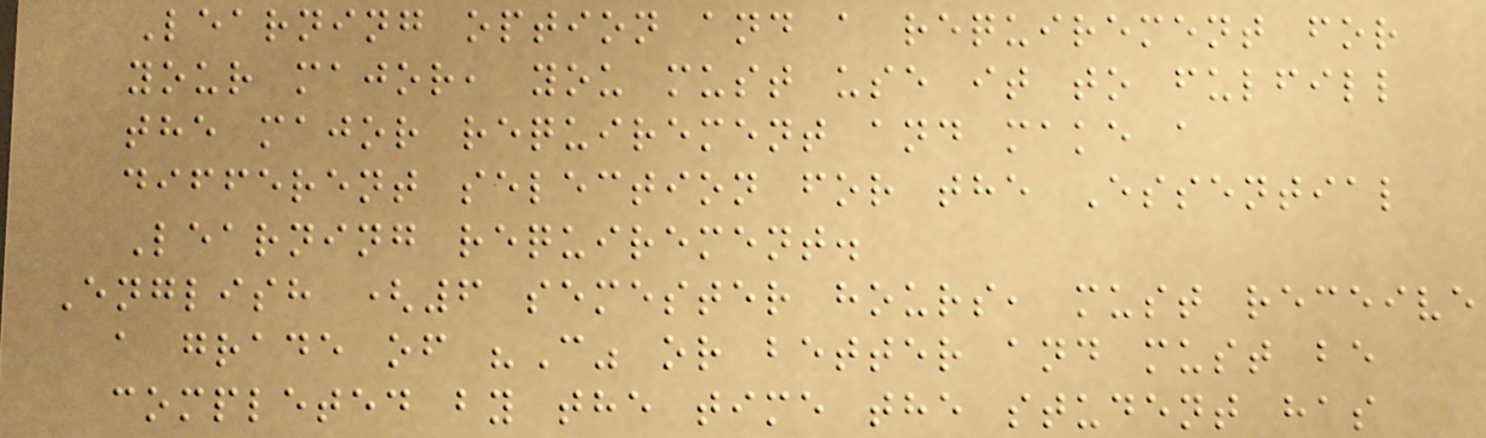Learning option and a requirement for
your major, you must use it to fulfill
the major requirement and make a
different selection for the Essential
Learning requirement.
English (6 semester hours, must receive
a grade of "C" or better and must be
completed by the time the student has
